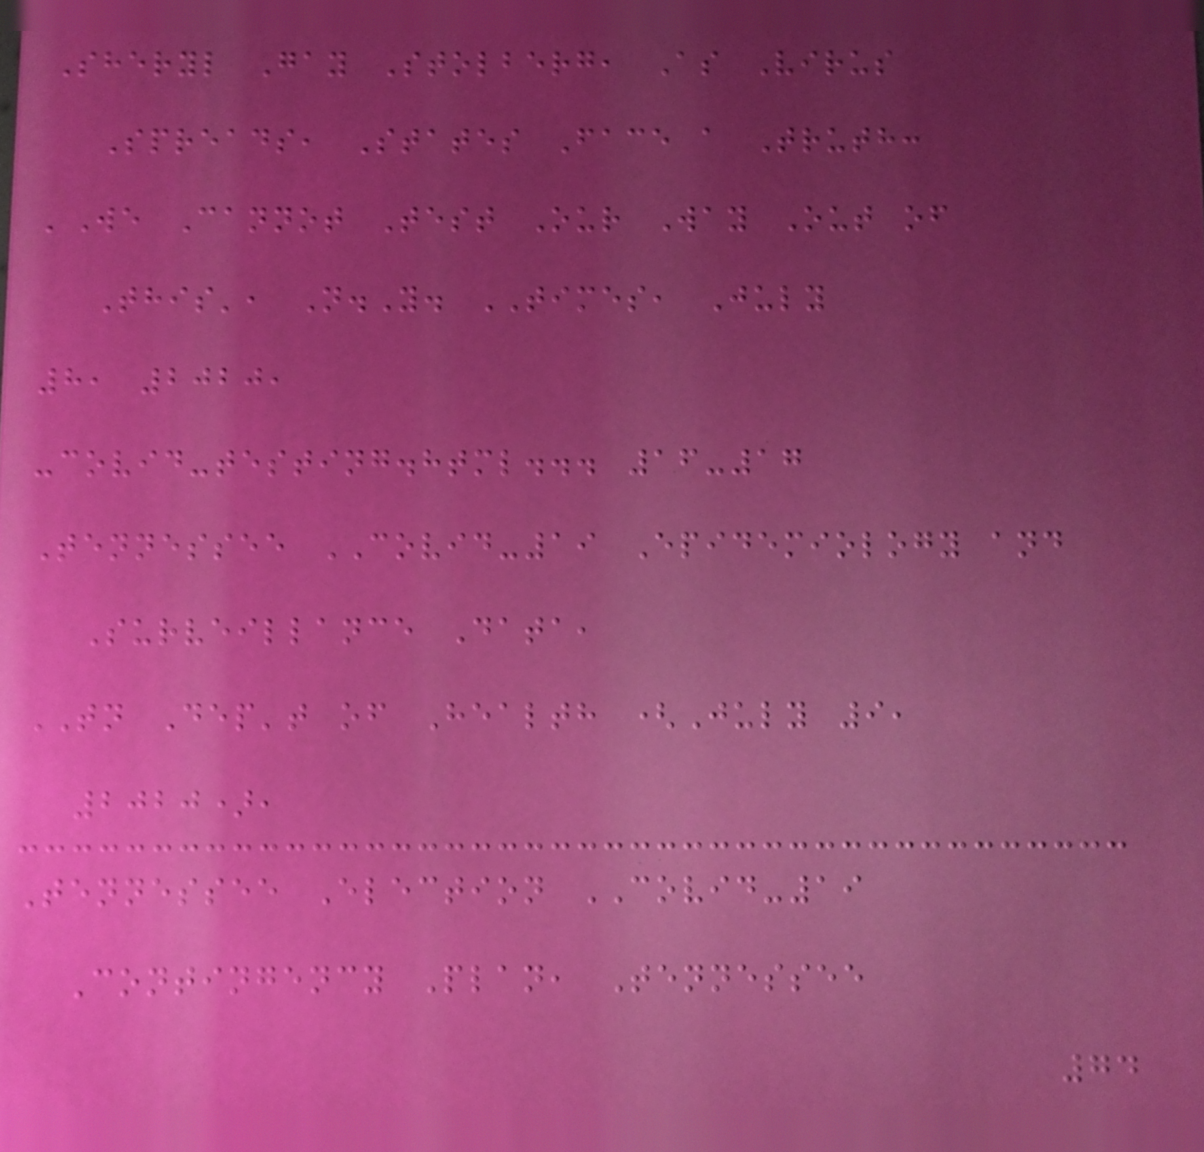Sheryl Gay Stolberg, As Virus
Spreads, States Face a Truth:
'We Cannot Test Our Way Out of
This', N.Y. TIMES, July
8, 2020,
-covid-testing.html... 16-17
Tennessee COVID-19 Epidemiology and
Surveillance Data,
TN Dep't of Health (July 9,
2020),
Tennessee Election COVID-19
Contingency Plan, Tennessee
74
